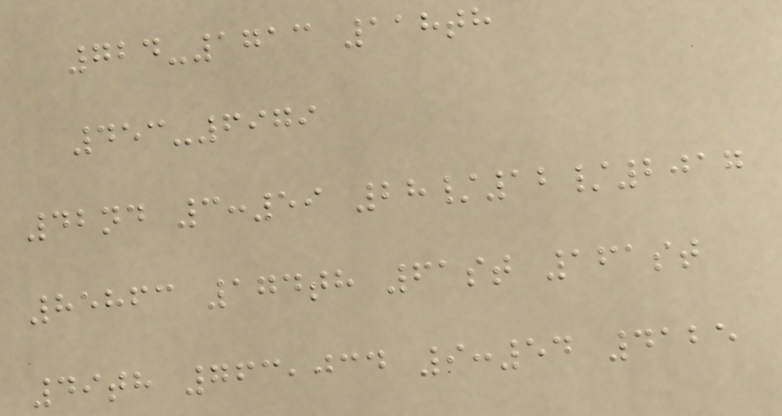724-1713 118th
453-6979
42nd 3:59 28/12/2017
85863 174th 61st 161st
49th 763,034 9:54 4125
